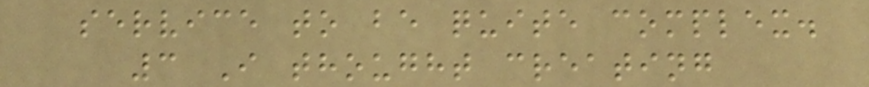service to be quite complex.
3 I thought creating
